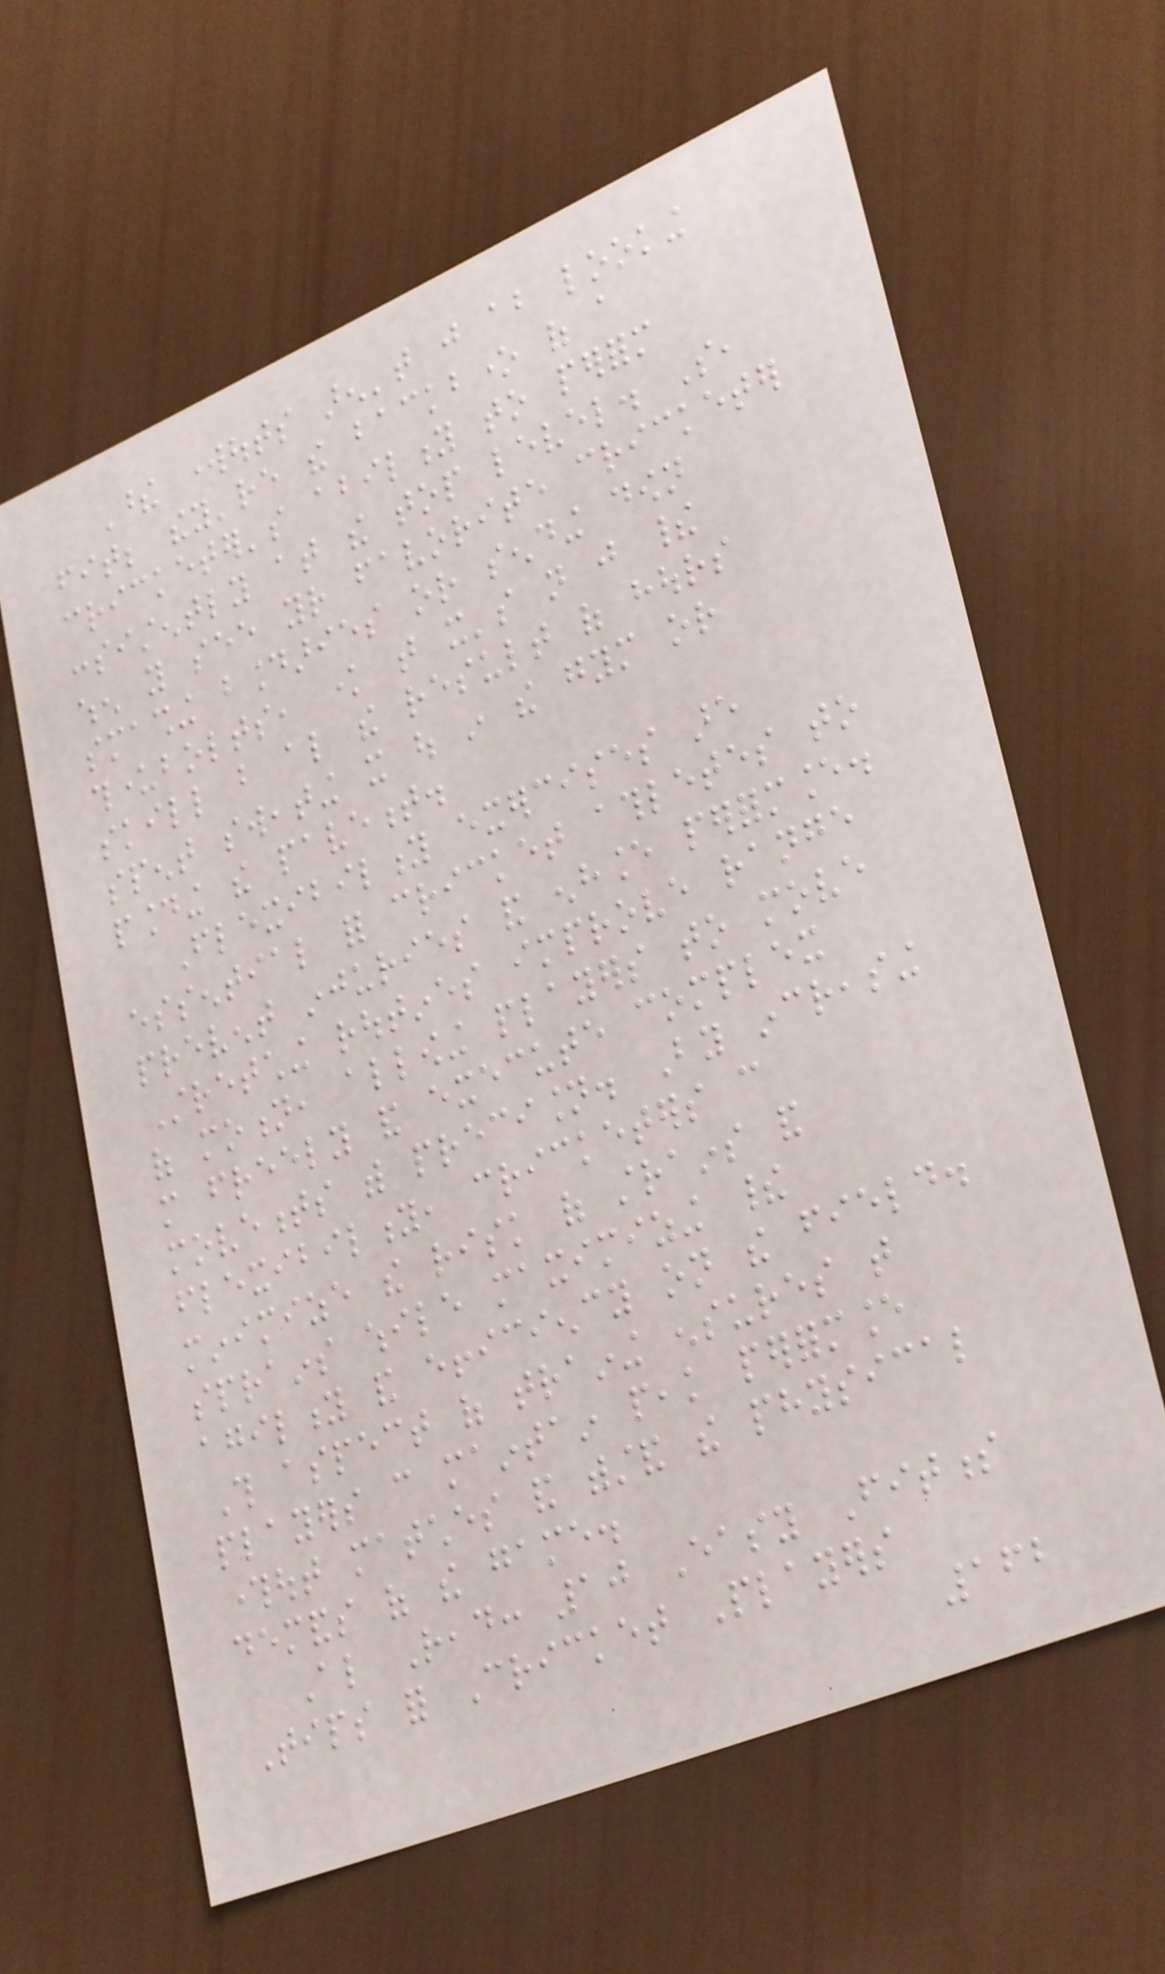These workouts aren't just about looking
fit; they're the backbone of a
cricketer's ability to perform
consistently at the top level. So,
when you see your favorite cricketer
smashing boundaries or sending down
thunderbolts, know that it's not just their
skill but also the result of hours
spent sweating it out in the gym or
pounding the pavement.
Flexibility exercises are
essential for cricket athletes to
prevent injuries and enhance performance.
Stretching routines improve range
of motion, allowing players to move
more freely and execute complex
movements with precision. By increasing
flexibility, cricketers can
minimize the risk of strains and
sprains while maximizing their
agility and efficiency on the field.
This aspect of training ensures that
players can maintain peak performance
throughout matches and withstand the physical
demands of the game.
Also Read: 10 Easy Fitness
Tips for Cricket Players
162
